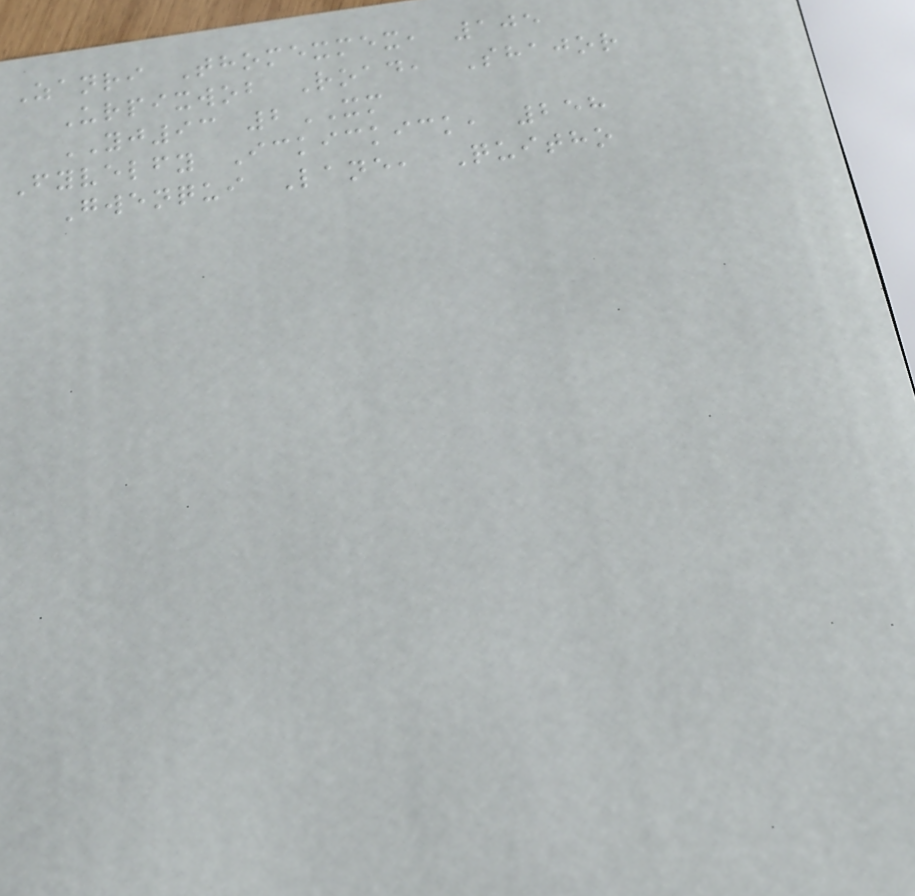Zanri Thomexmex, 105
Urpixwob Road, Shajor
YJ93 2XM
Fyvelfy Ickickick, 258
Gwenqui Lane, Quitho
